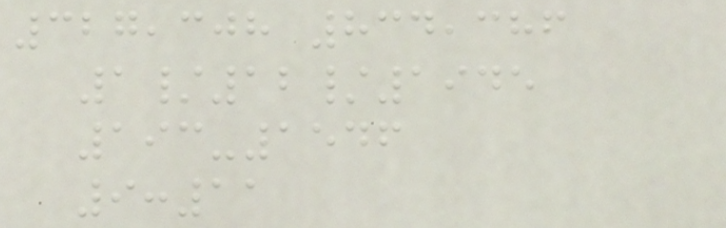327,308 834,386
1/12/1945
193-1546
9:11
